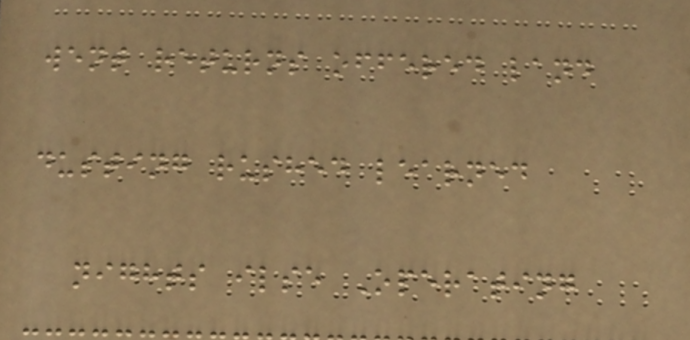went returns offered land
dusting rushed learned
nights ilse Operating
